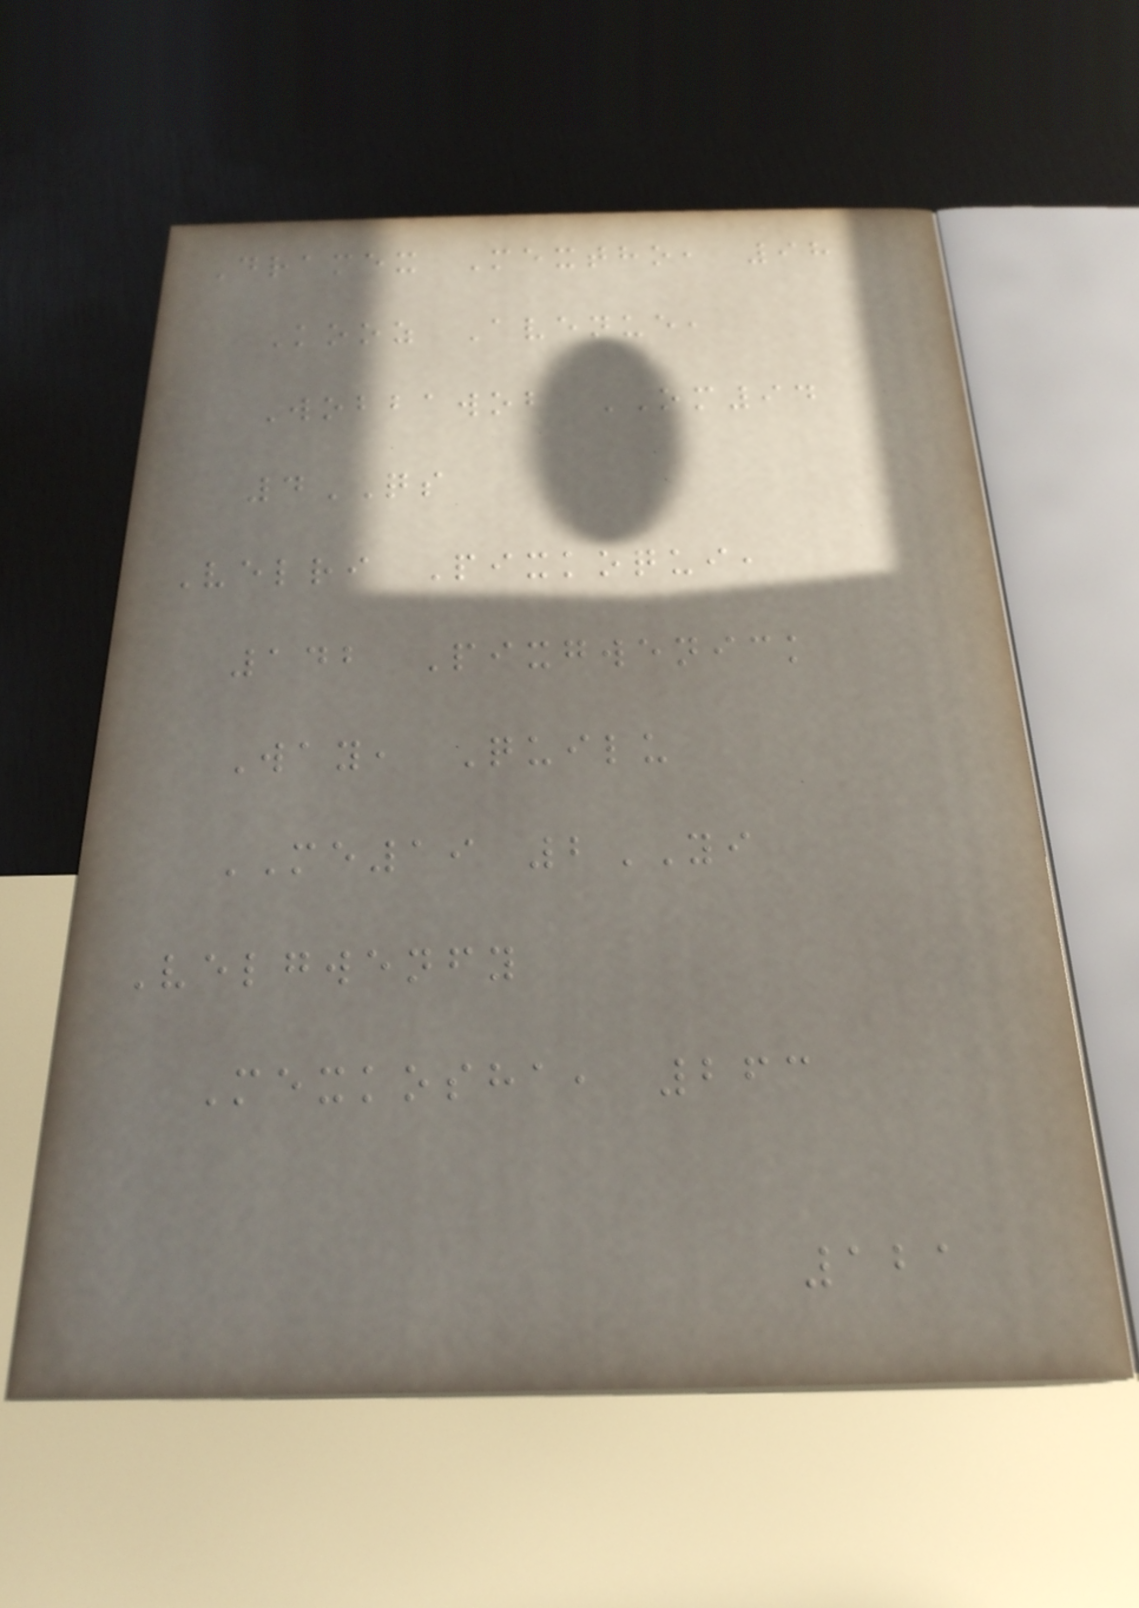Dramex Mextho, 98
Kooz Avenue,
Wobbawob OM94
4QS
Velri Pixkoqui,
142 Pixgwenick
Way, Quilu
ME19 2YI
Velgwenfy
Mexkosha, 263
121
